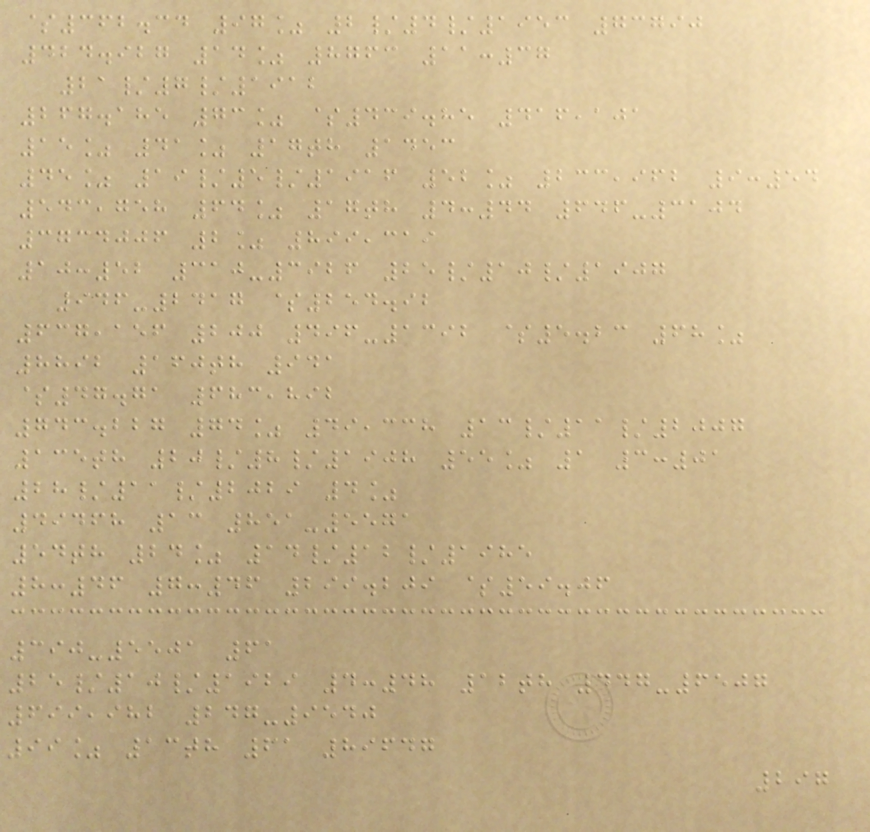$362.34 97% 2/4/1953 73790
424.927 14% 8763 11:37
21/7/1912
267.185 73% $439.85 416,101
15% 41% 17th 1453
45% 19/5/1916 52% 233,962 9:54
543,758 64% 17th 4:44 646-3104
3734006 2% 899,319
10:52 310-3926 25/10/1907
946-2417 $254.92
637,156 200 496-1392 $5.23 68%
8892 160th 941
$47.71 683,892
743.227 74% 49,338 13/11/2007
135th 20/8/1908 55% 1 3:01
28/11/2029 4%
49468 13 851-5571
54th 24% 14/12/1985
8:46 7:46 299.209 $59.06
390-5501 61
25/10/1929 4:48 12th 447-6507
699,982 247-9540
99% 13th 61 89647
297
